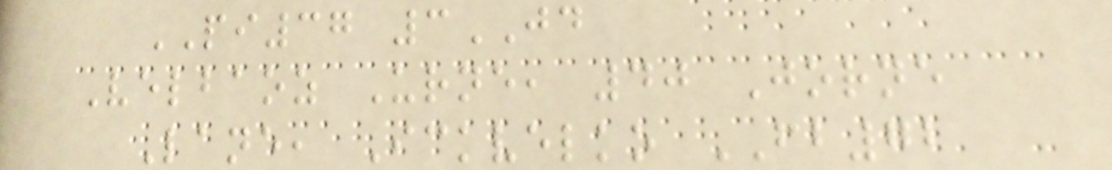PI37 3JD
Velbaoz Urne, 40 Jorne
Lane, Ickvelko FB72
